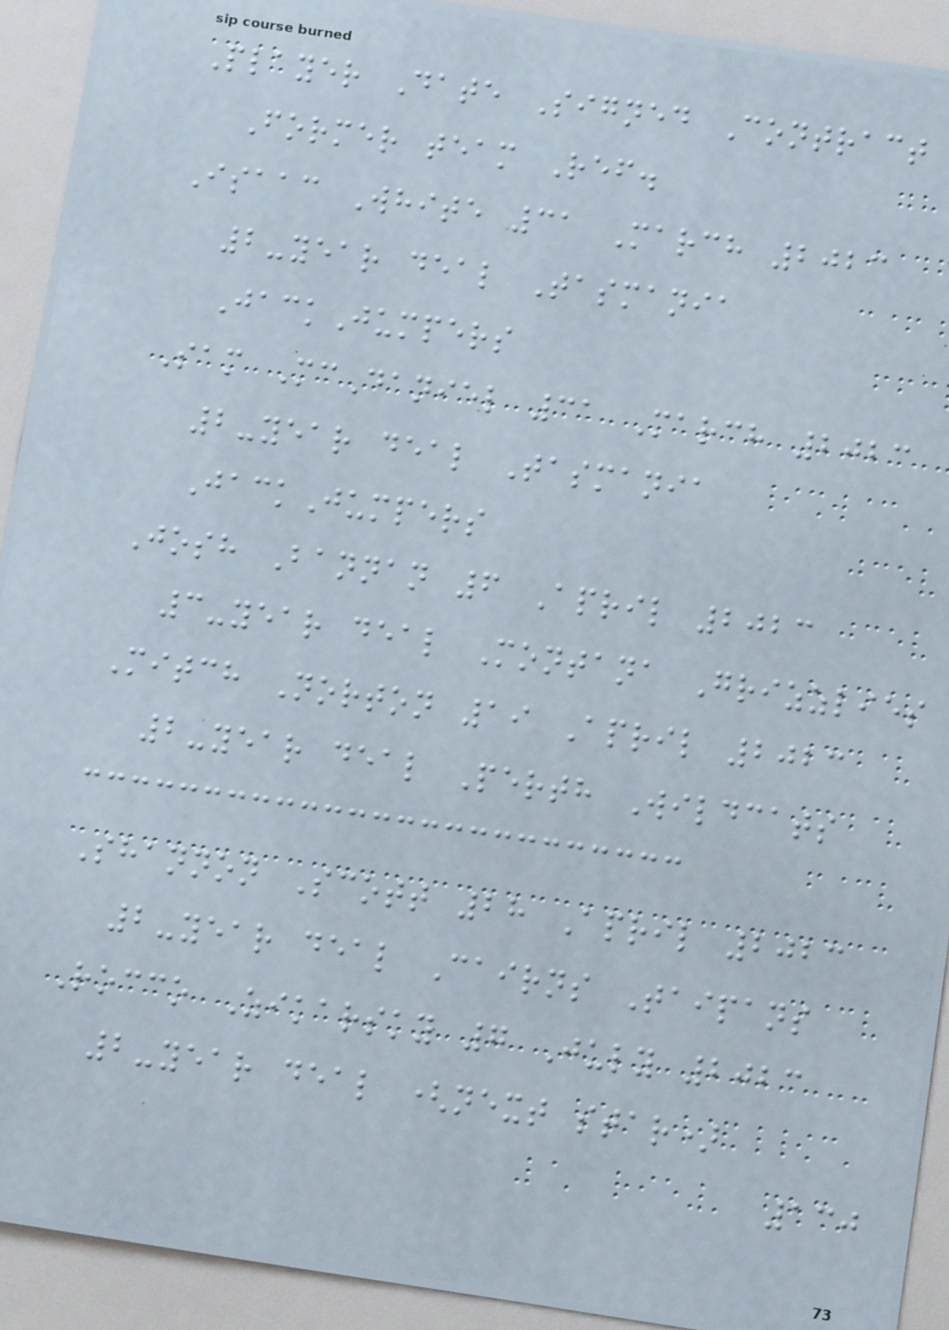Player Date Signed Contract
Former team Ref.
Isaac White 31 March 2023
2-year deal Tasmania
JackJumpers
Sam McDaniel 31 March 2023
2-year deal Tasmania
JackJumpers
Josh Bannan 6 April 2023
3-year deal Montana Grizzlies
Mitch Norton 19 April 2023
2-year deal Perth Wildcats
Shannon Scott 28 April 2023
2-year deal Cairns Taipans
Rocco Zikarsky 7 July 2023
2-year deal (next star)
130
